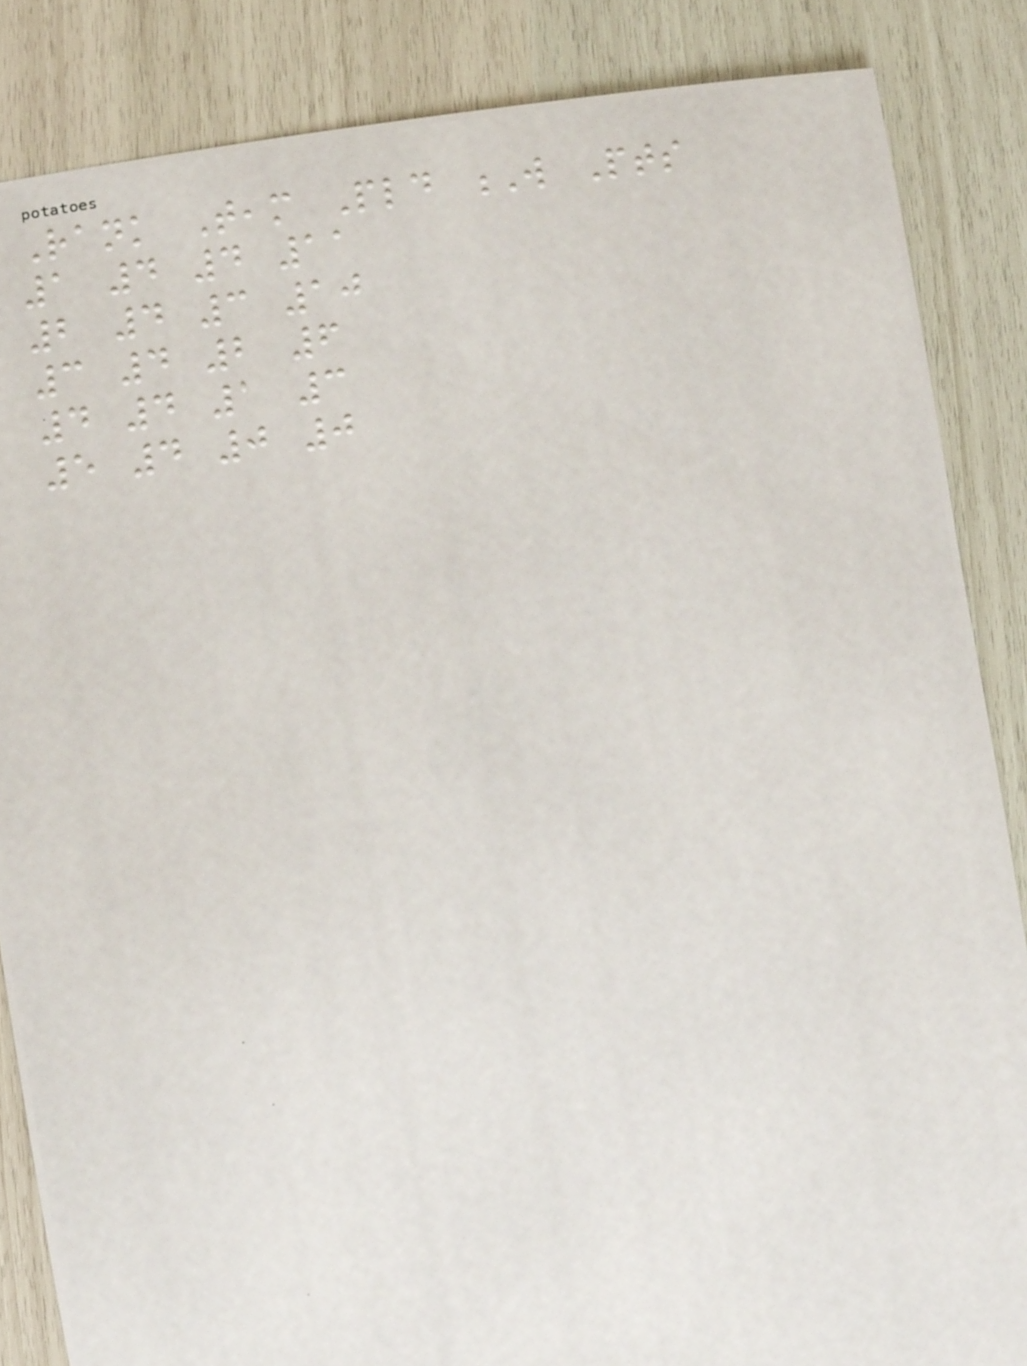Rank Team Pld W Pts
1 4 4 11
2 4 3 10
3 4 2 6
4 4 1 3
5 4 0 0
